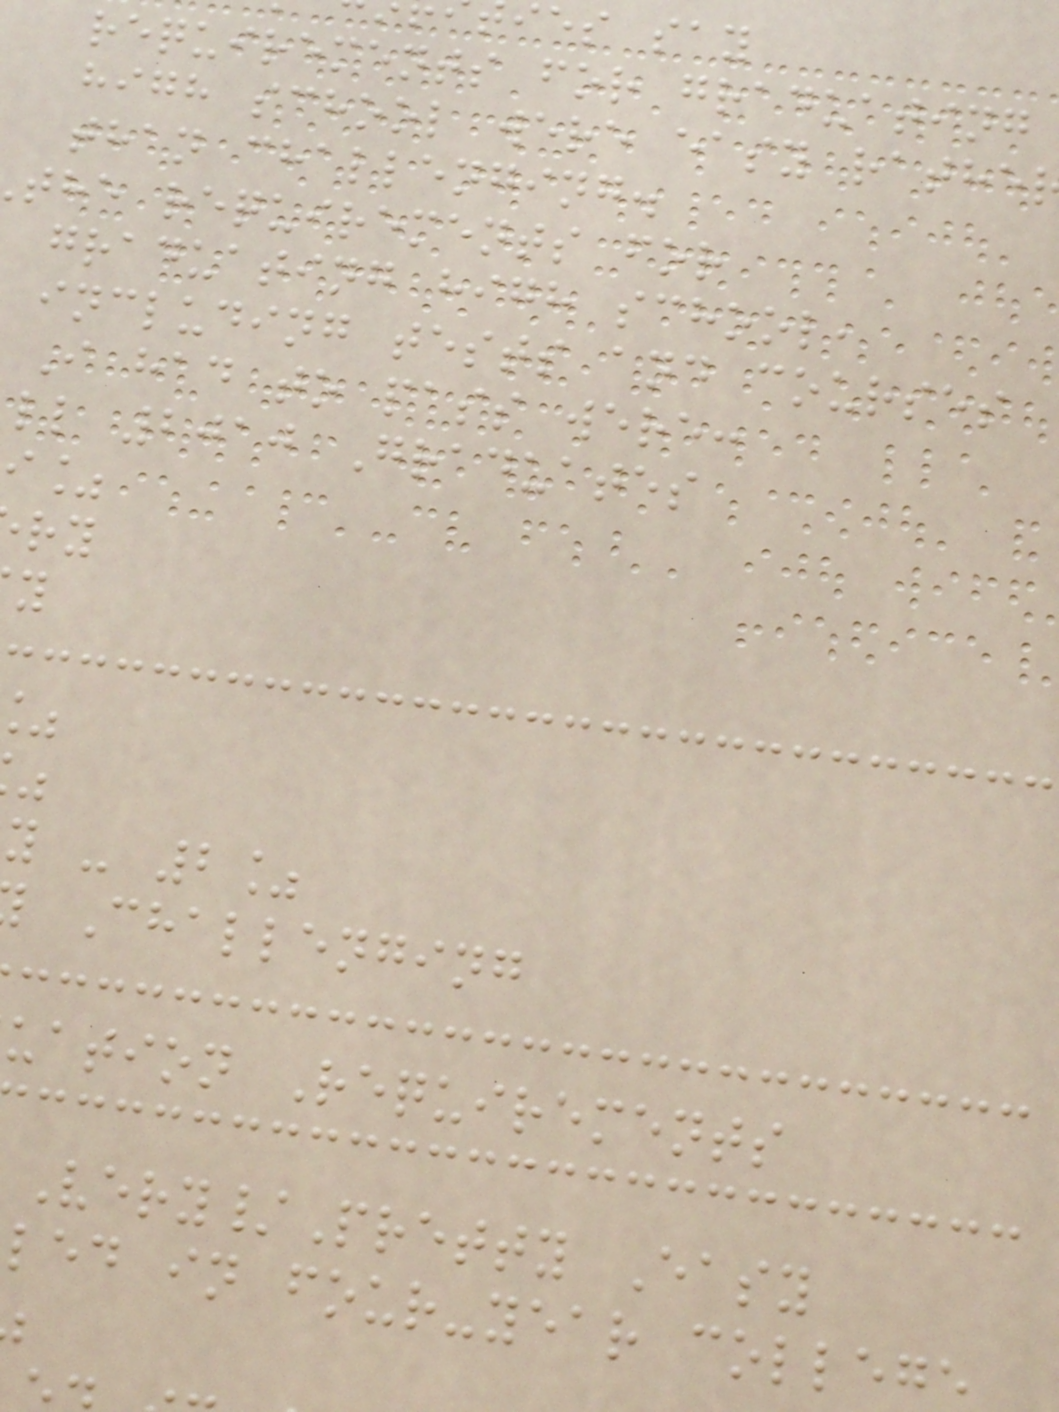ies say
requirements for graduating
high school were easy rathe
than challenging.
the requirements for
graduating high school,
including tests and courses
I had to pass were:
ll 2010 Graduates
y - 2%
Challenging
uation Requirements
Very/Pretty Easy
led in four-year colleg
